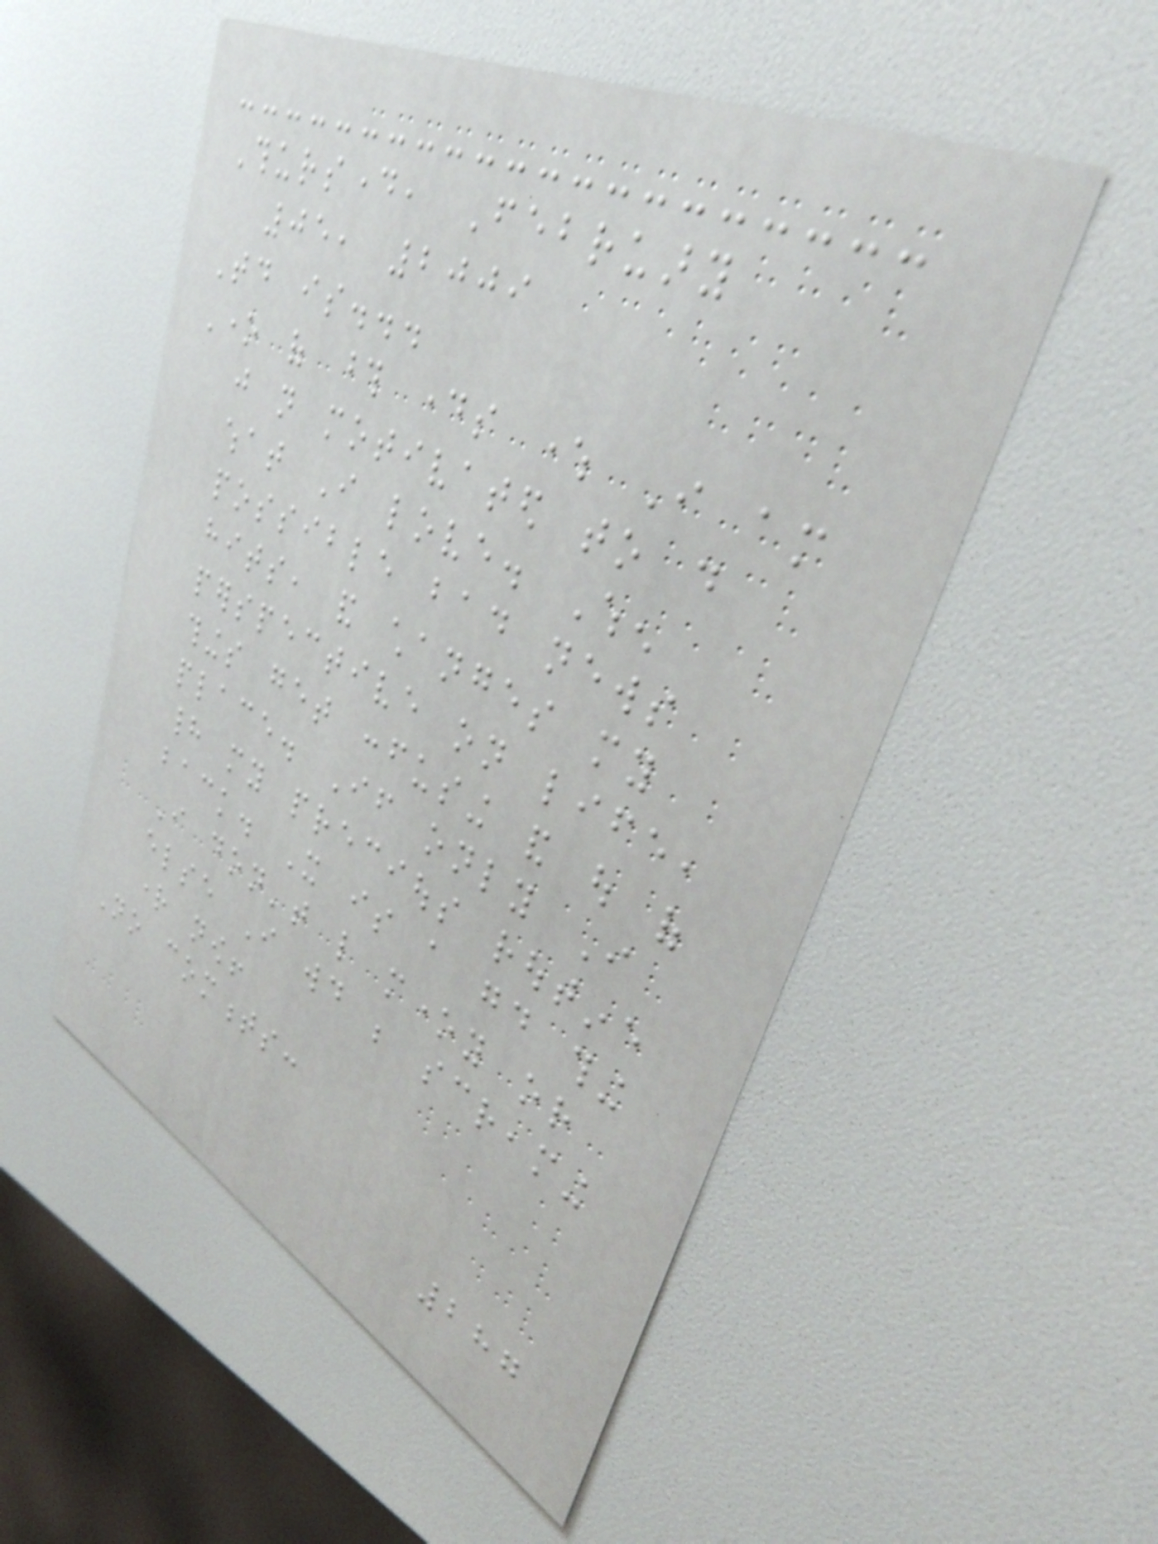Thursday, February
05, 2009
Today is...
One of those days where I am
just not motivated to do
what I love. When
possible bad news
hits, and changes my
perspective on life,
things get confusing and out of
place. If only I
had my precious routine
back. It is a good thing
I don't like money or
else I would be screaming
right now!
No comments:
287
